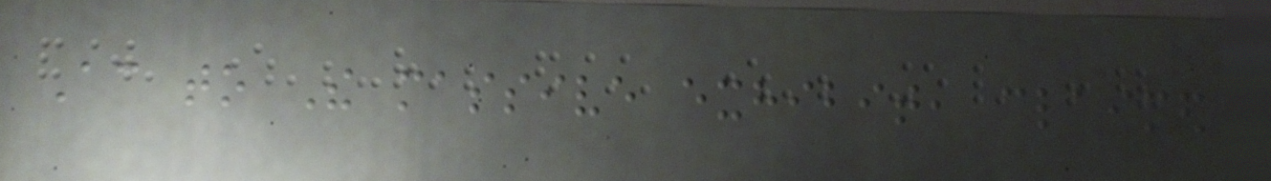According to The massive exhibit, claimed
